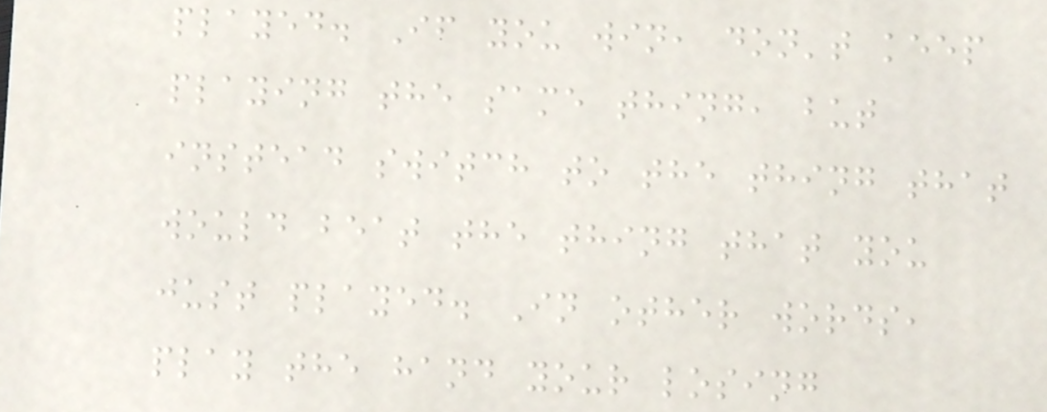played. If you win, don't keep
playing the same thing, but
instead switch to the thing that
would beat the thing that you
just played. In other words,
play the hand your losing
